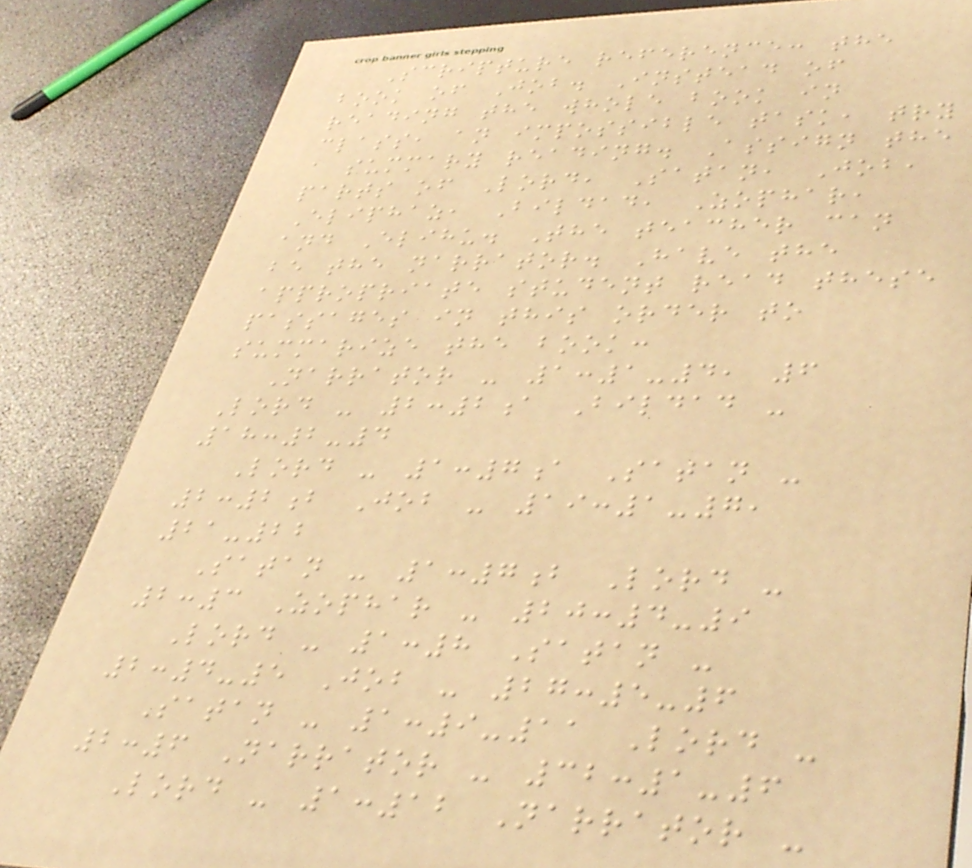Scripture reference: the
book of Job. Instead of
reading the whole book in
class, an impossible task, try
a summary reading. Assign the
parts of Lord, Satan, Job,
Eliphaz, Bildad, Zophar,
and Elihu. The teacher can
be the narrator. Have the
appropriate student read these
passages in this order to
summarize the book:
Narrator - 1:1-4, 6
Lord - 2:2a Bildad -
18:2-4
Lord - 1:7a Satan -
2:2b Job - 19:1-7,
21-22
Satan - 1:7b Lord -
2:3 Zophar - 20:4-9
Lord - 1:8 Satan -
2:4-5 Job - 27:5-6
Satan - 1:9-11 Lord -
2:6 Narrator - 32:1-6
Lord - 1:12 Narrator -
